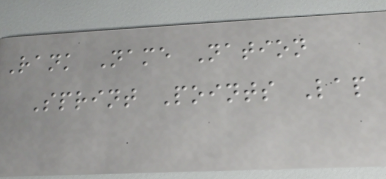Rank Name Nation
Sprint Points Lap
